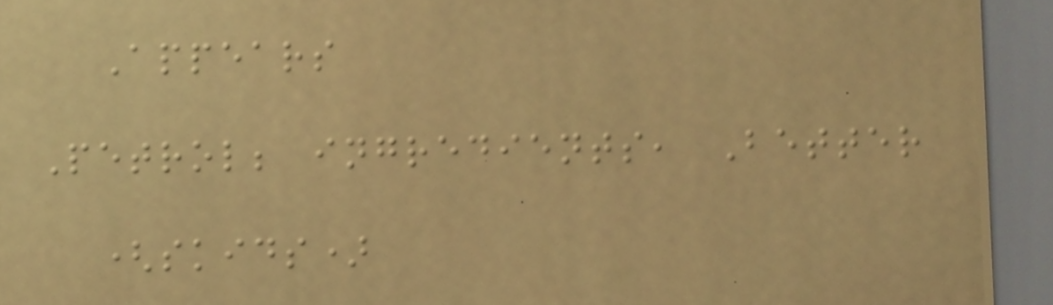Appears
Petrol; ingredients, Better
(skids)
